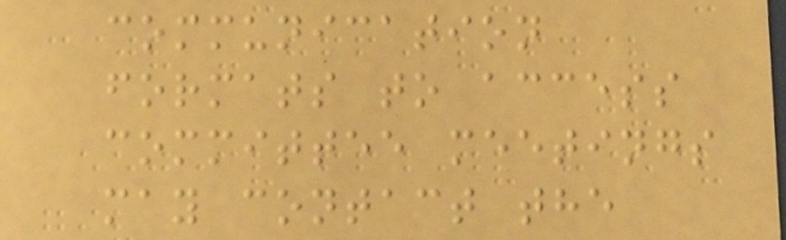communication
formats to access
committee meetings
may contact the
